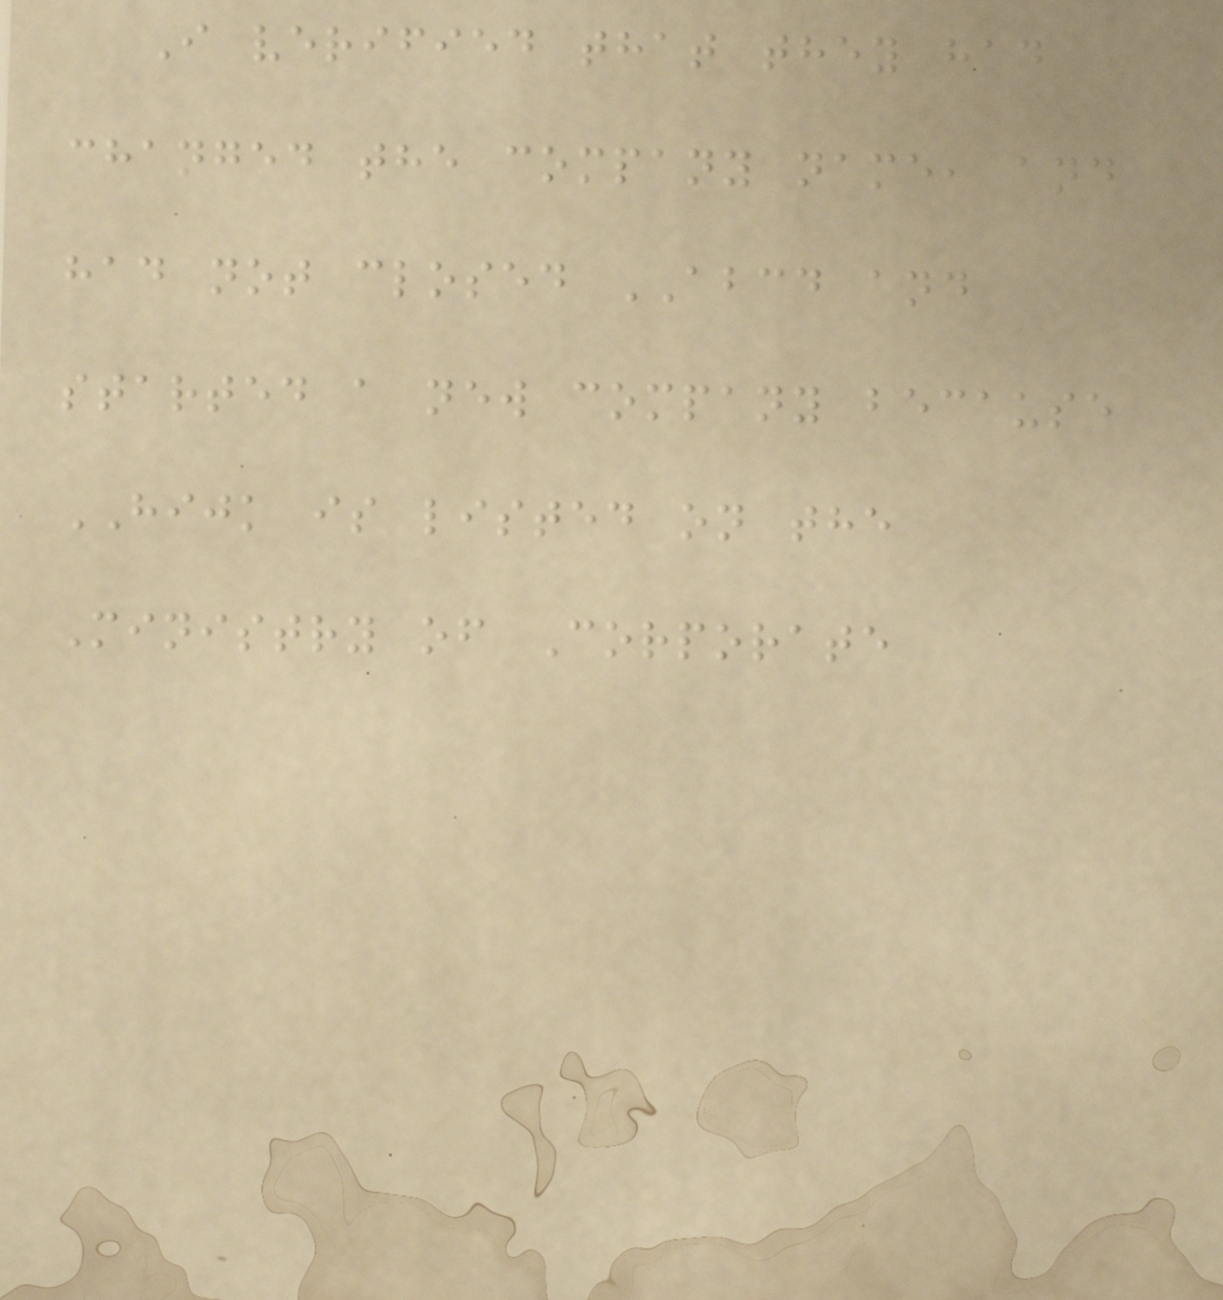I verified that they had
changed the company name, and
had not closed ABCD and
started a new company because
HIJK is listed on the
Ministry of Corporate
